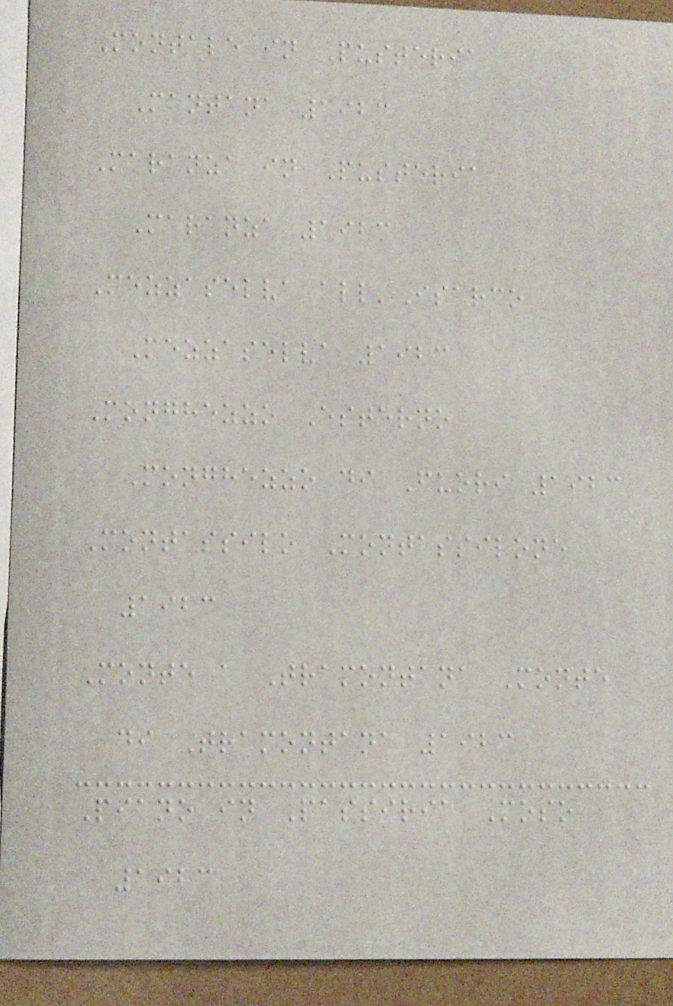Montale in Pusteria
Mantana 1923
Maranza in Pusteria
Maranza 1923
Mezzaselva all'Isarco
Mezzaselva 1923
Monghezzo Esterno
Monghezzo di Fuori 1923
Montassilo Montassilone
1923
Monte a Tramontana Monte
di Tramontana 1923
Piano in Passiria Moso
1923
